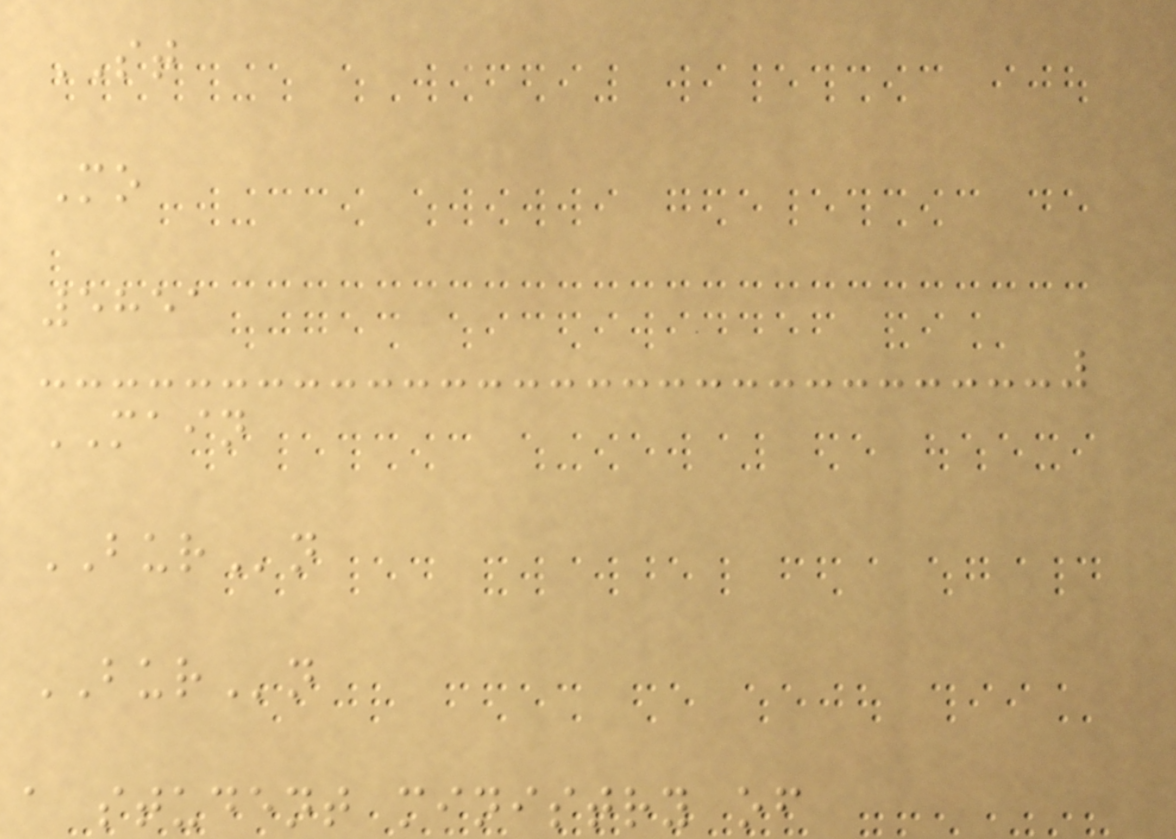ST
Mo
5851
MAIN
BURn
BURn
a student ministry of
